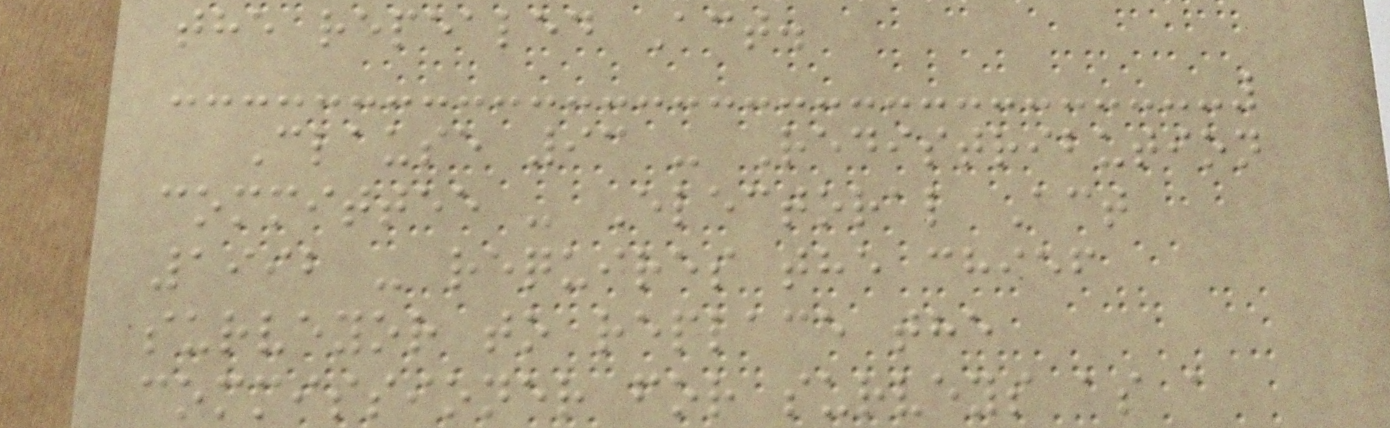the repealed Act.
Clause 93 - Redistribution
committee - Electoral Act
1992 - requires the chief
surveyor to replace the
commissioner for surveys as a
